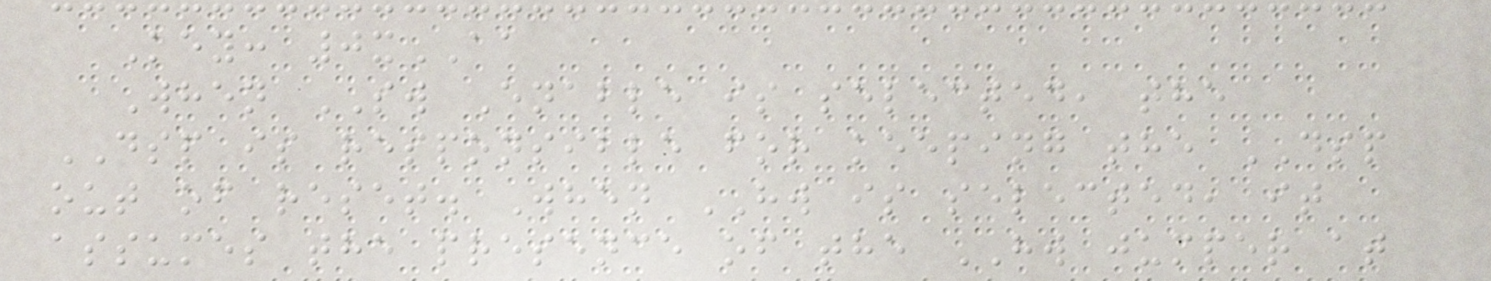Key: 0xAA
When SW Enable is selected, the
DSP is responsible for keeping the DSP
out of reset. When HW is selected, it
assumes the presence of the HW jumper at
